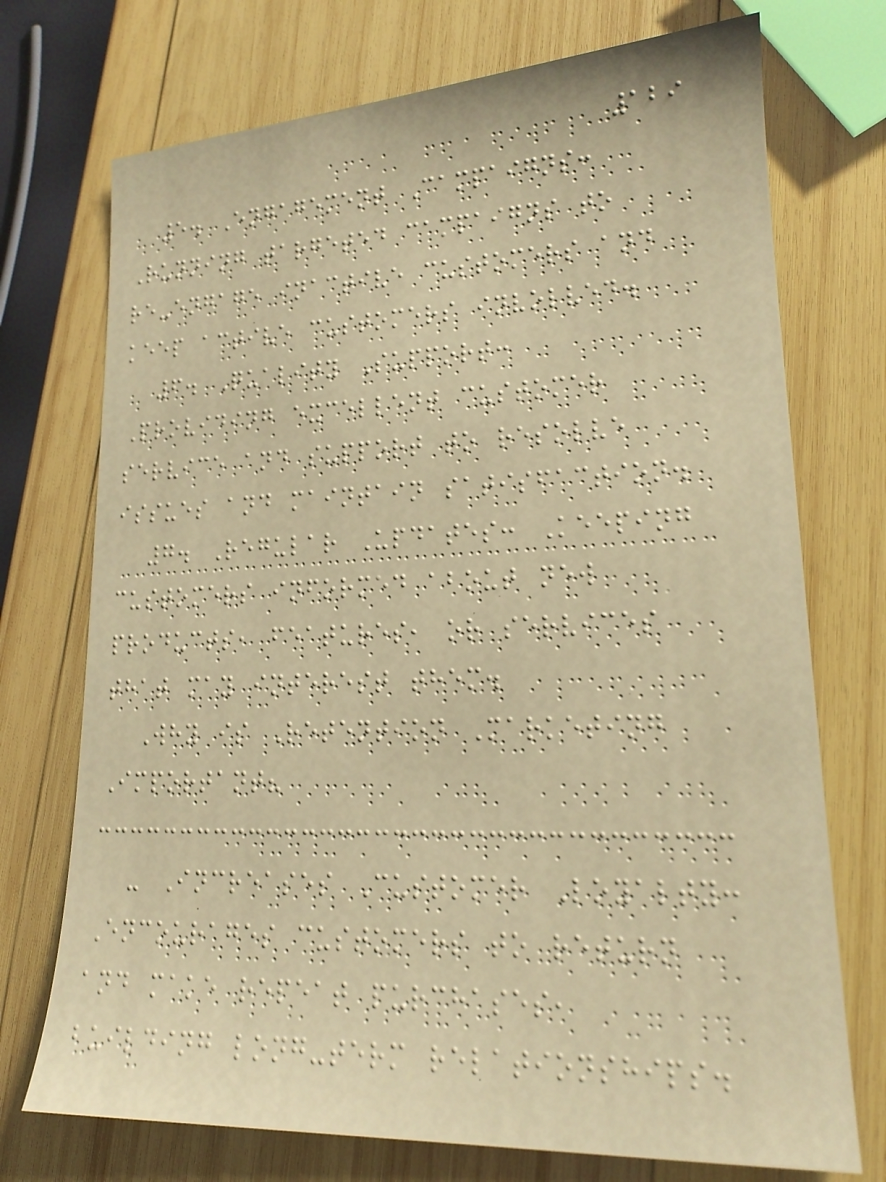129
5. Engagement Campaigns:
Running targeted campaigns to
re-engage inactive customers and
keep active customers involved.
6. Quality Support:
Providing excellent customer
service and support to resolve
issues and maintain satisfaction.
7. Regular Updates: Keeping
customers informed about new
products, features, or services
that may interest them.
Why is Retention Marketing
Important?
- Increases Customer Loyalty:
Encourages customers to return
and make repeat purchases,
building long-term relationships.
